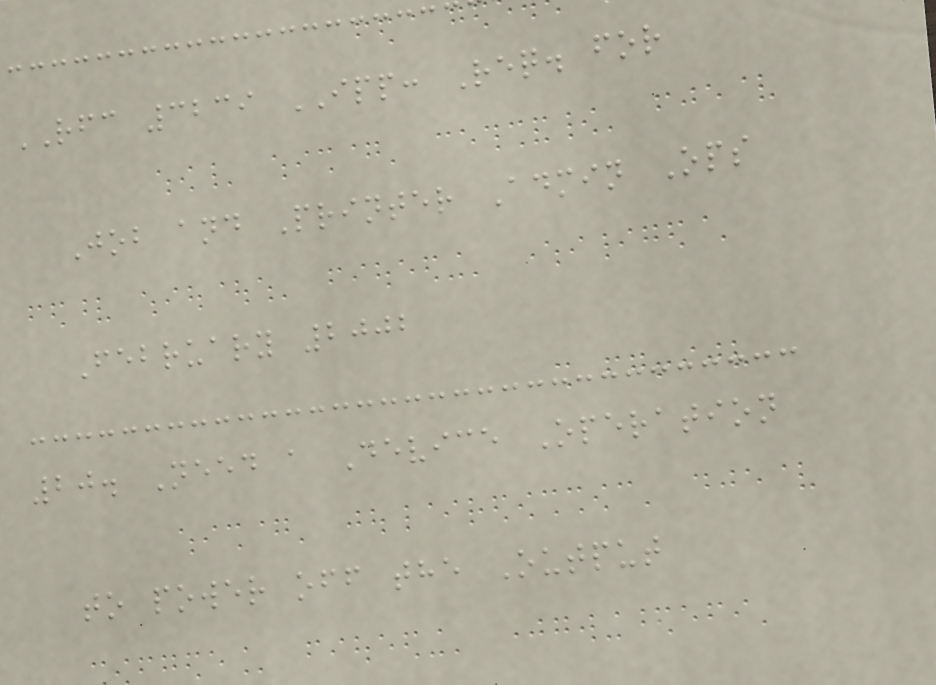RFC 3239 IPP: Req. for
Job and Printer Admin Ops
February 2002
20. Need a Device Operation
to power off the Output
